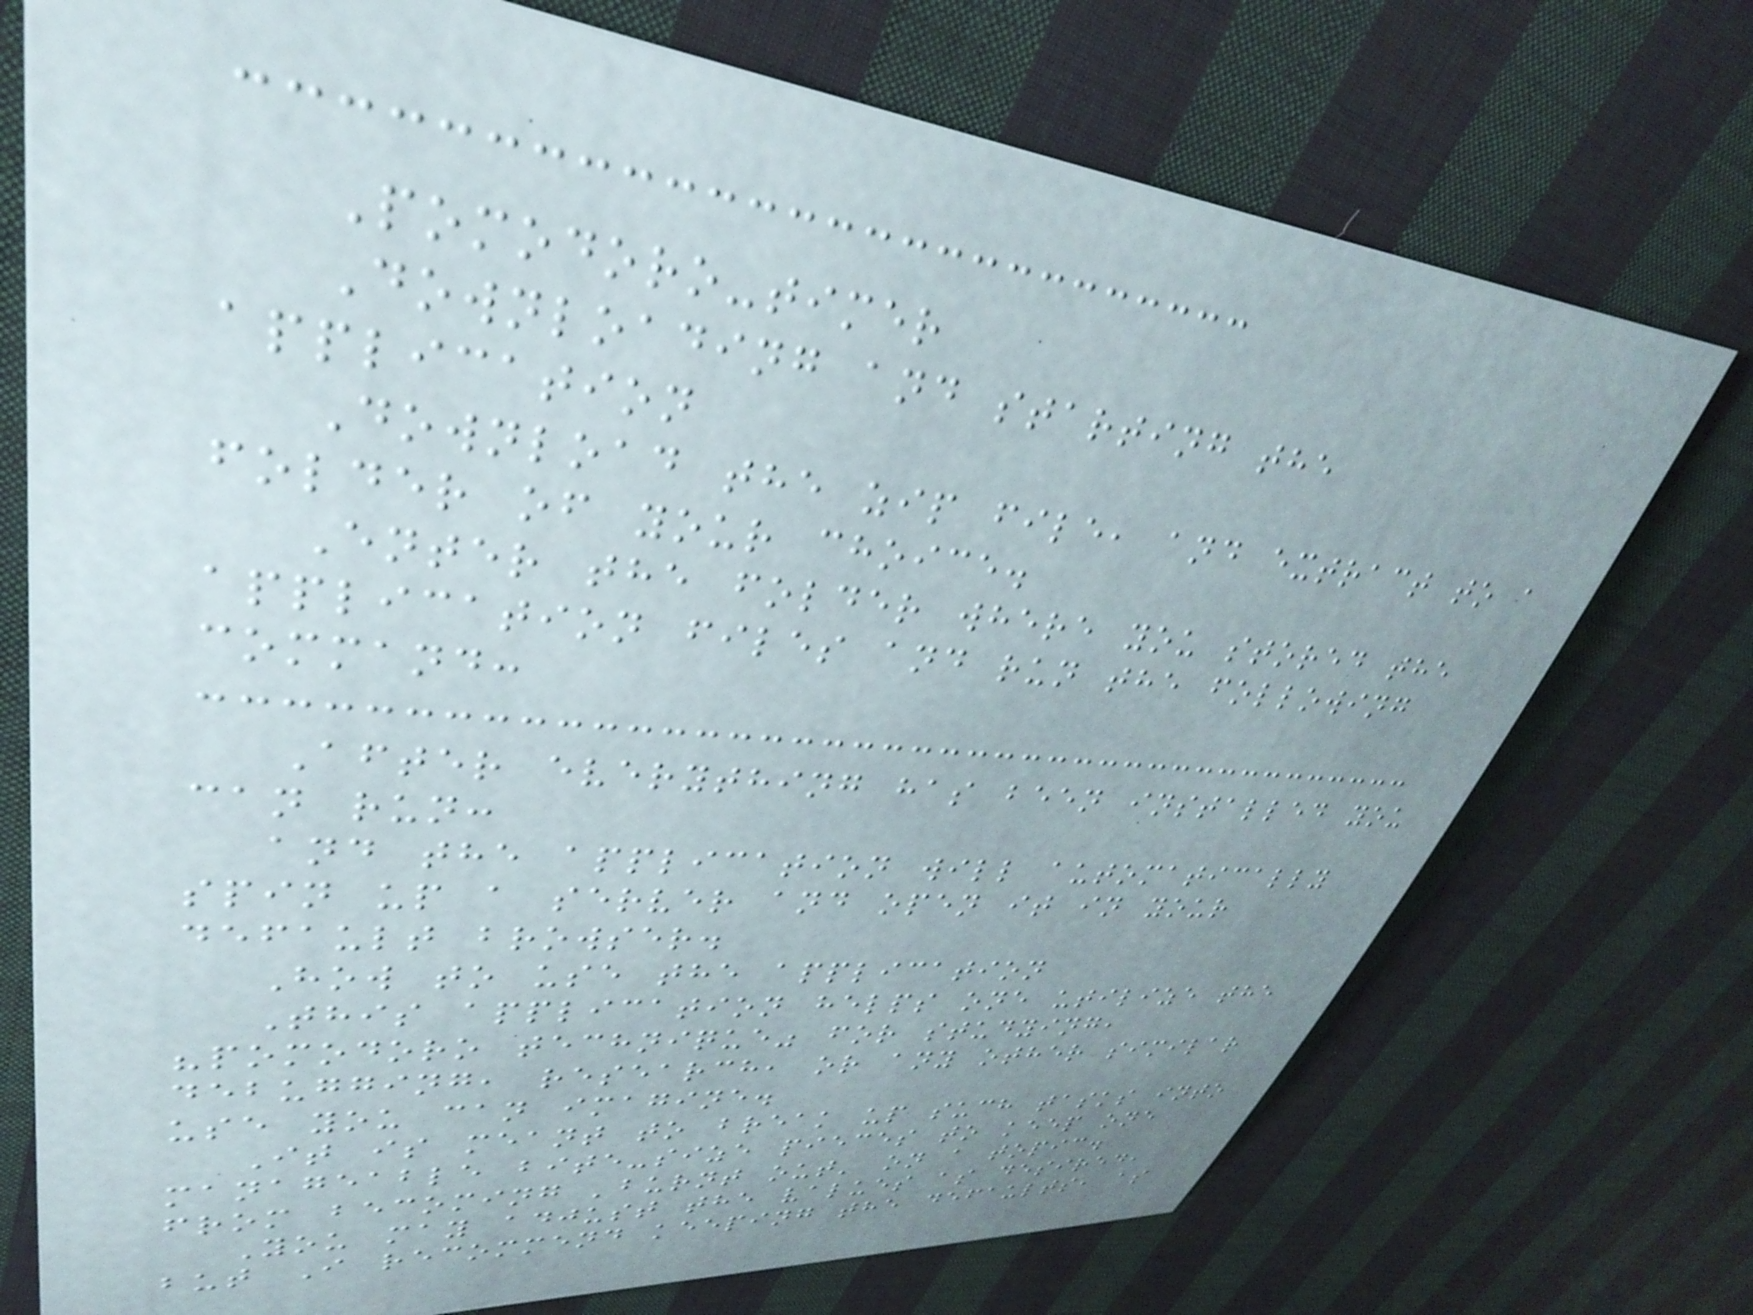Pomodoro-timer
Downloading and starting the
application
Download the zip file, and extract to a
folder of your choice.
Enter the folder where you stored the
application files and run the following
command:
After everything has been installed you
can run:
and the application will automatically
spin up a server and open it in your
default browser.
How to use the application
This application helps one utilize the
"pomodoro technique" for studying,
debugging, research, or any other similar
use you can imagine.
It is meant to break up such tasks into
manageable bite-size pieces to keep one
from becoming 'burnt out' on a topic.
You may adjust the values as desired,
but I recommend keeping the defaults, as
